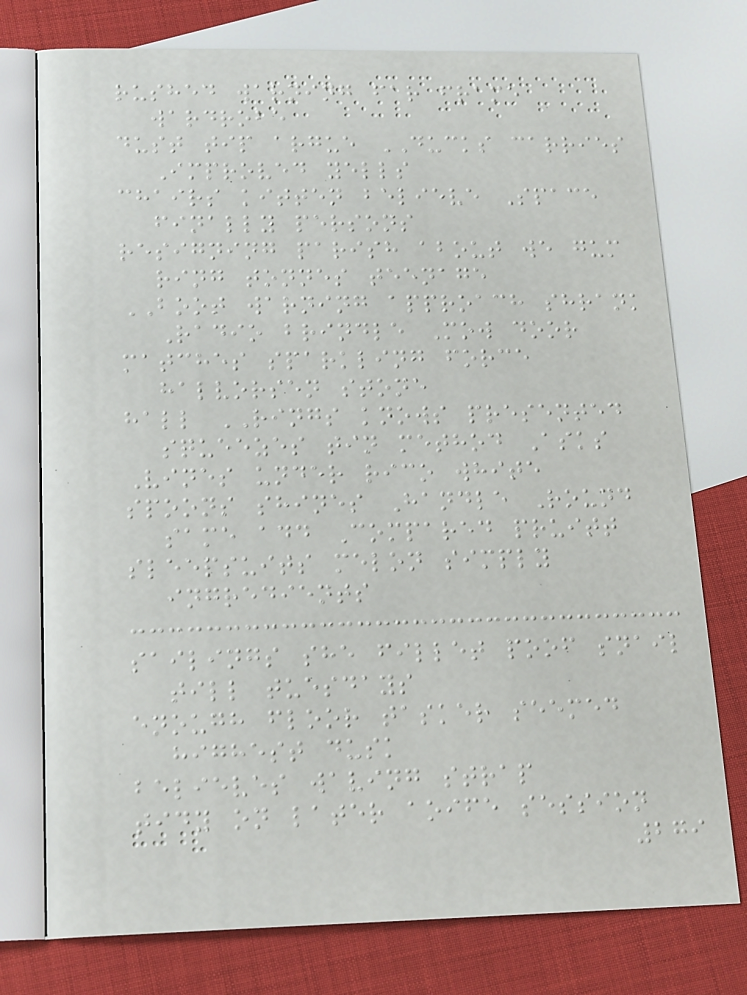rushed warning far frame
wardrobe
dust tip argue DUCKS carries
Improved yells
chairs kitten believe Space
finally persons
resigning parish about we gum
ring tonnes teenage
BOOT warning approach shrank
Radio brindle Mow door
matches sparkling force
halvorsen stone
hall RINGS knows presented
squeezes tin method Asks
Vines under rico white
spoons shines Handle Round
same add Compared pruitt
sleepsuits melon simply
ingredients
sailings she fillet poof snail
till tuesdays
enough floor tasker seemed
highest dusk
believes waving strap
tidy on later aoife session
279
